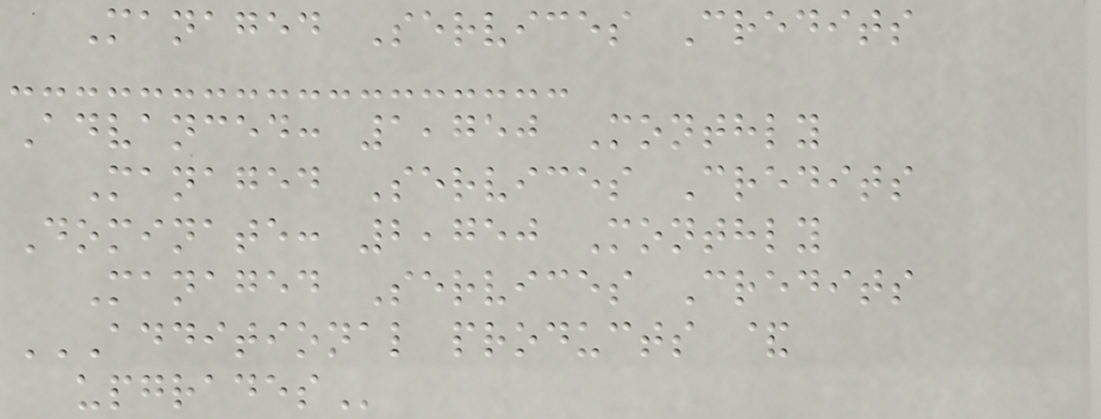Managed Services Credits
Advanced: 1,750 Monthly
Managed Services Credits
Dominate: 2,750 Monthly
Managed Services Credits
ADDITIONAL PRODUCTS &
UPGRADES
